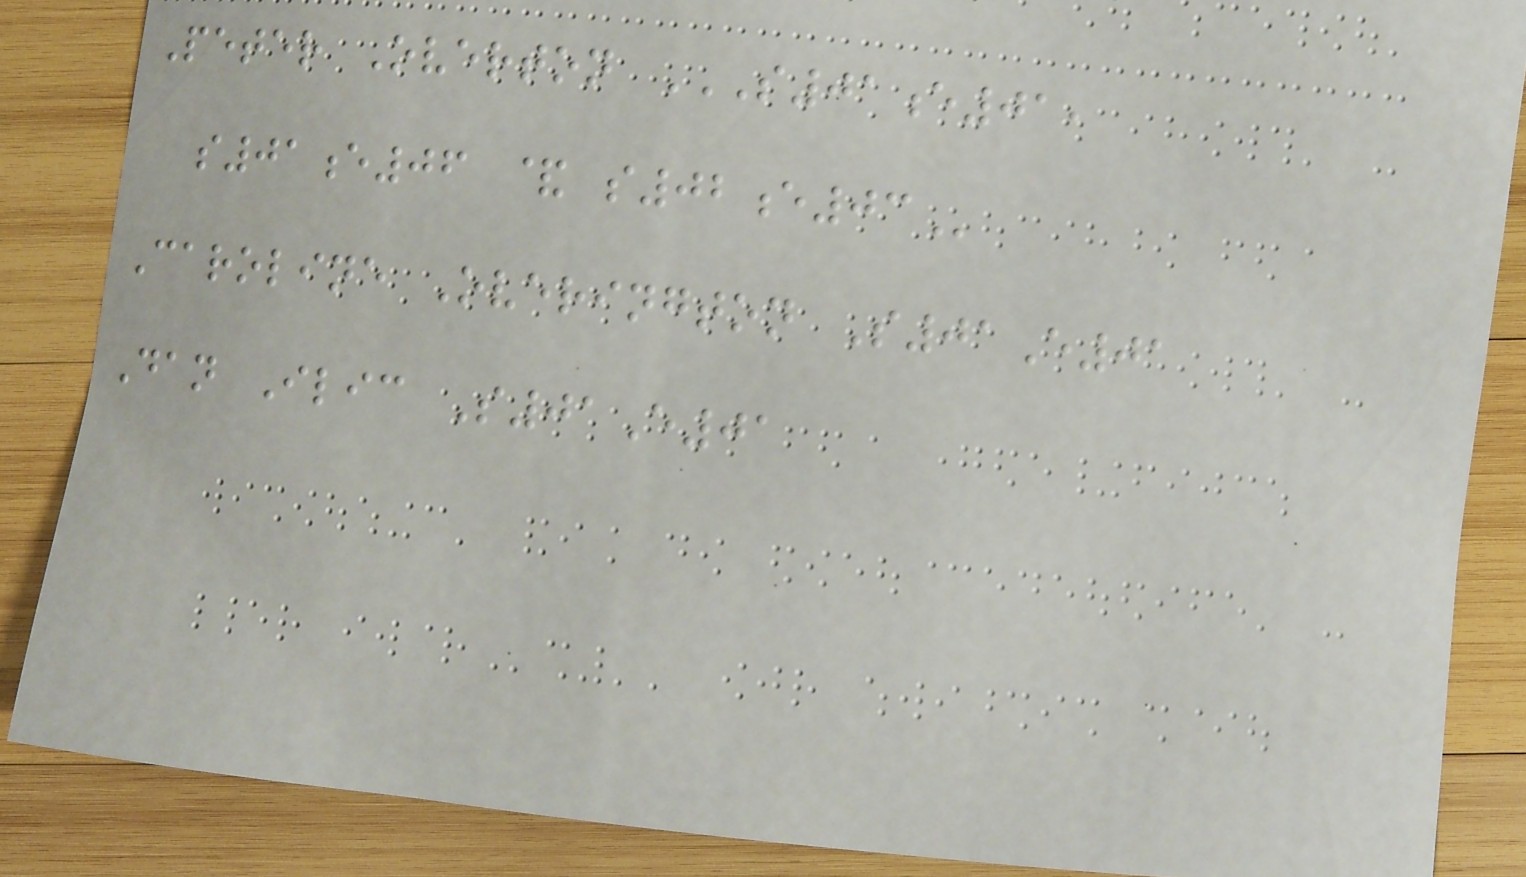Peter Overton S01E01,
S01E06 & S02E03
Caroline Overington S01E01
Dan Ilic S01E01
